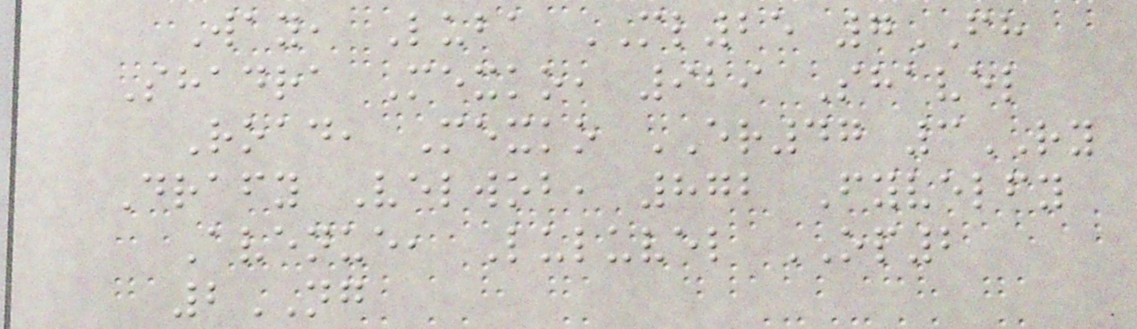Way, Luba ML25 7FH
Shadra Mexko, 929 Shavel
Road, Mexko ER47 3RY
Drafy Velwob, 872 Fyvelfy
Avenue, Luluvel OP2
2NG
